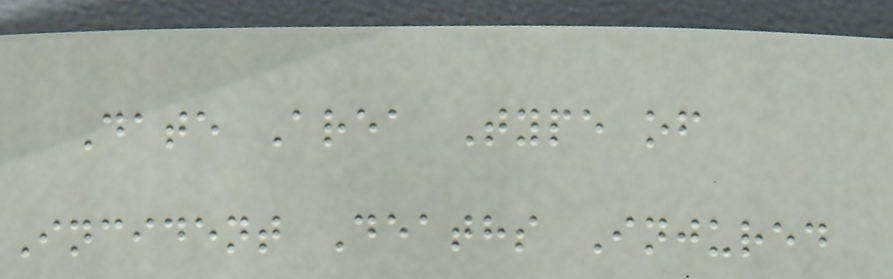Date Area Type of
Incident Deaths Injured
